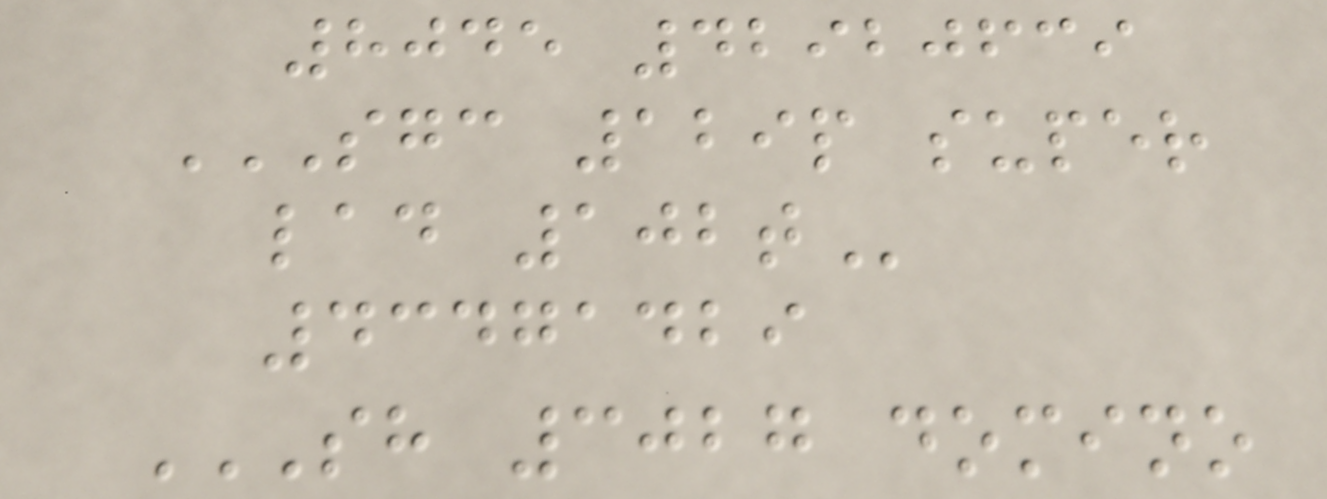8045 42920639
SGC 129P SUPER
LAD 102T
43471429
SH 3027 DOMINO
